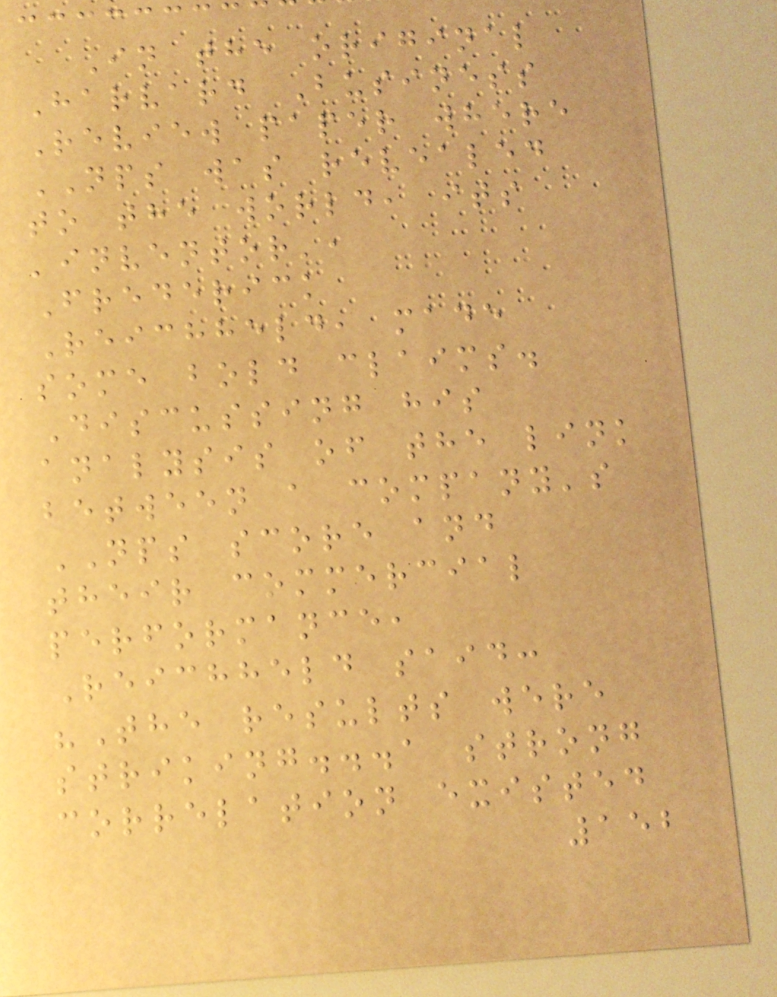In the original
Harvard Business
Review paper where
NPS was revealed
to the world, its
'inventor',
Frederick
Reichheld, made
some bold claims.
Discussing his
analysis of the link
between a company's
NPS score and
their commercial
performance,
Reichheld said:
"The results were
striking...a strong
correlation existed
152
